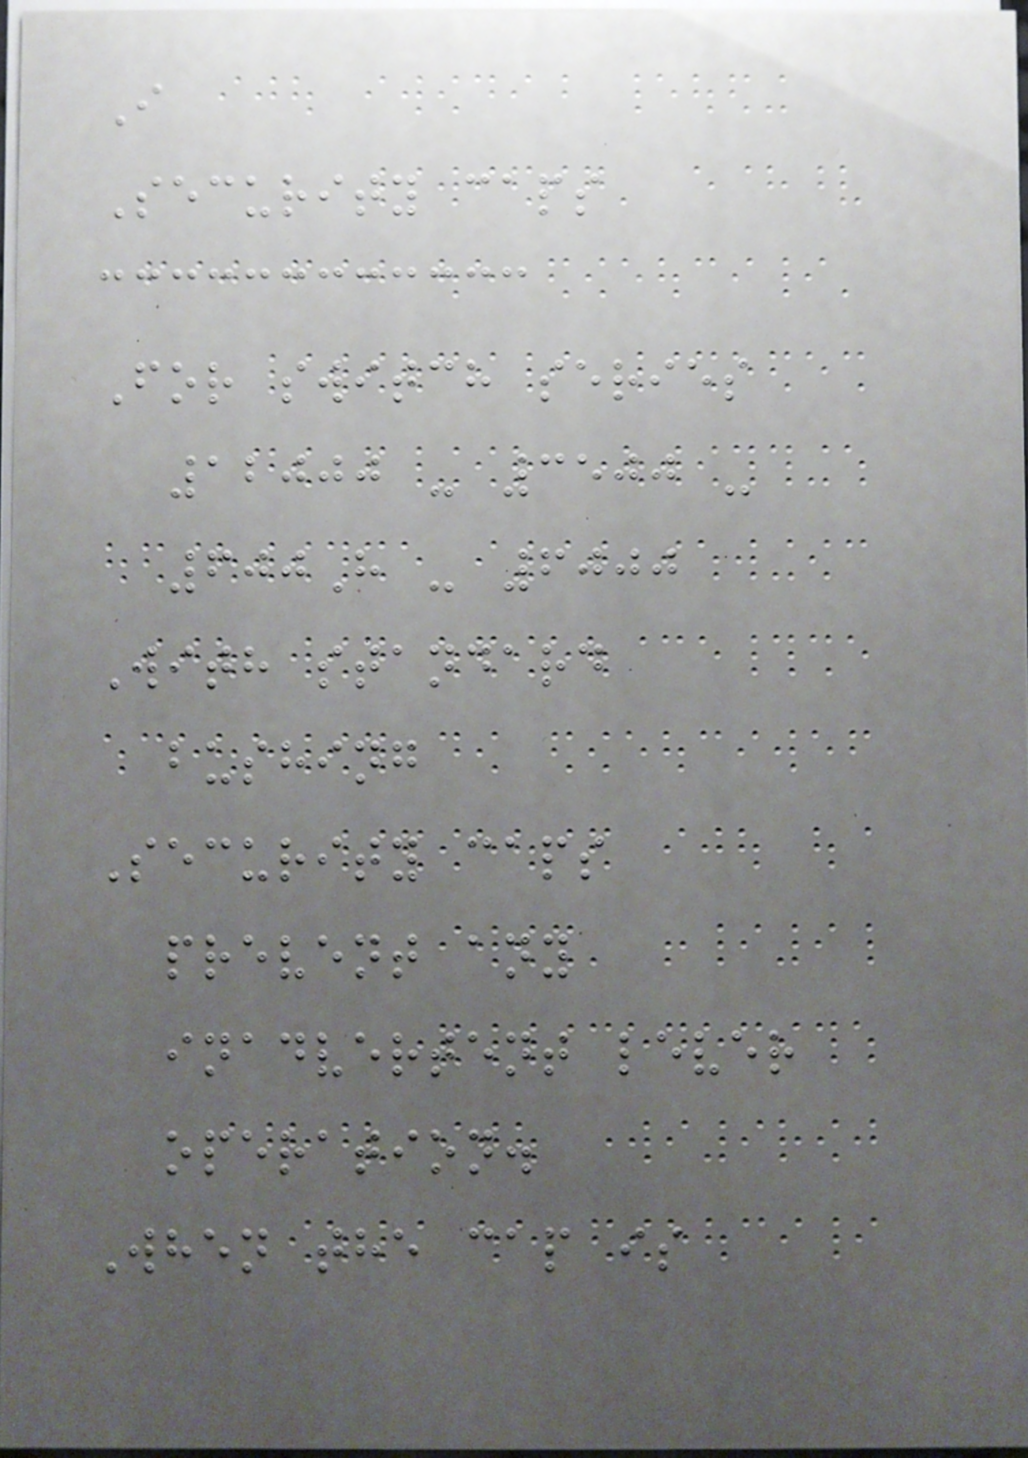I
Security caps
For switch series
12000 - 3500 -
600H - 6000
With standard
bushing
Security caps
prevent any
inadvertent lever
operation.
When the cap is
